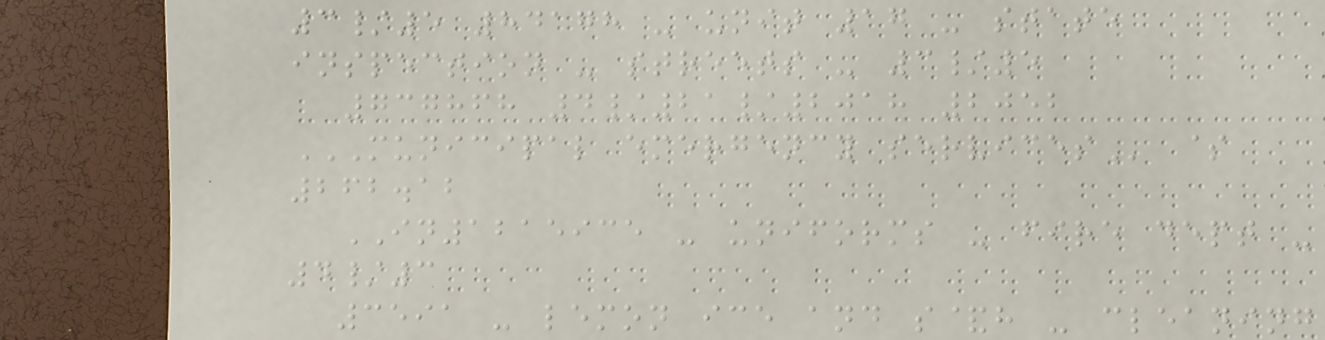3/5 84178 - unit 17 - state
inspection - streets - 3/5
737868 4/21/2018 2052
MUNICIPAL EMERGENCY SERVICES $
262.12
IN1215935 - uniforms - fire dept -
4/3
3591 - lemon ice and s&h - cleaning
